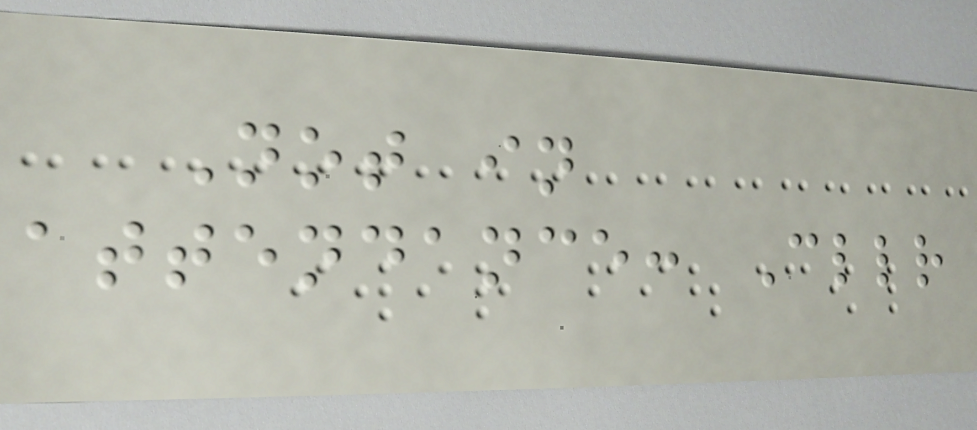Not in
attendance: Cllr
